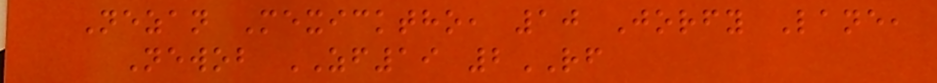Nezan Mexicktho, 10 Jorfy Lane,
Newob ZF19 2RF
